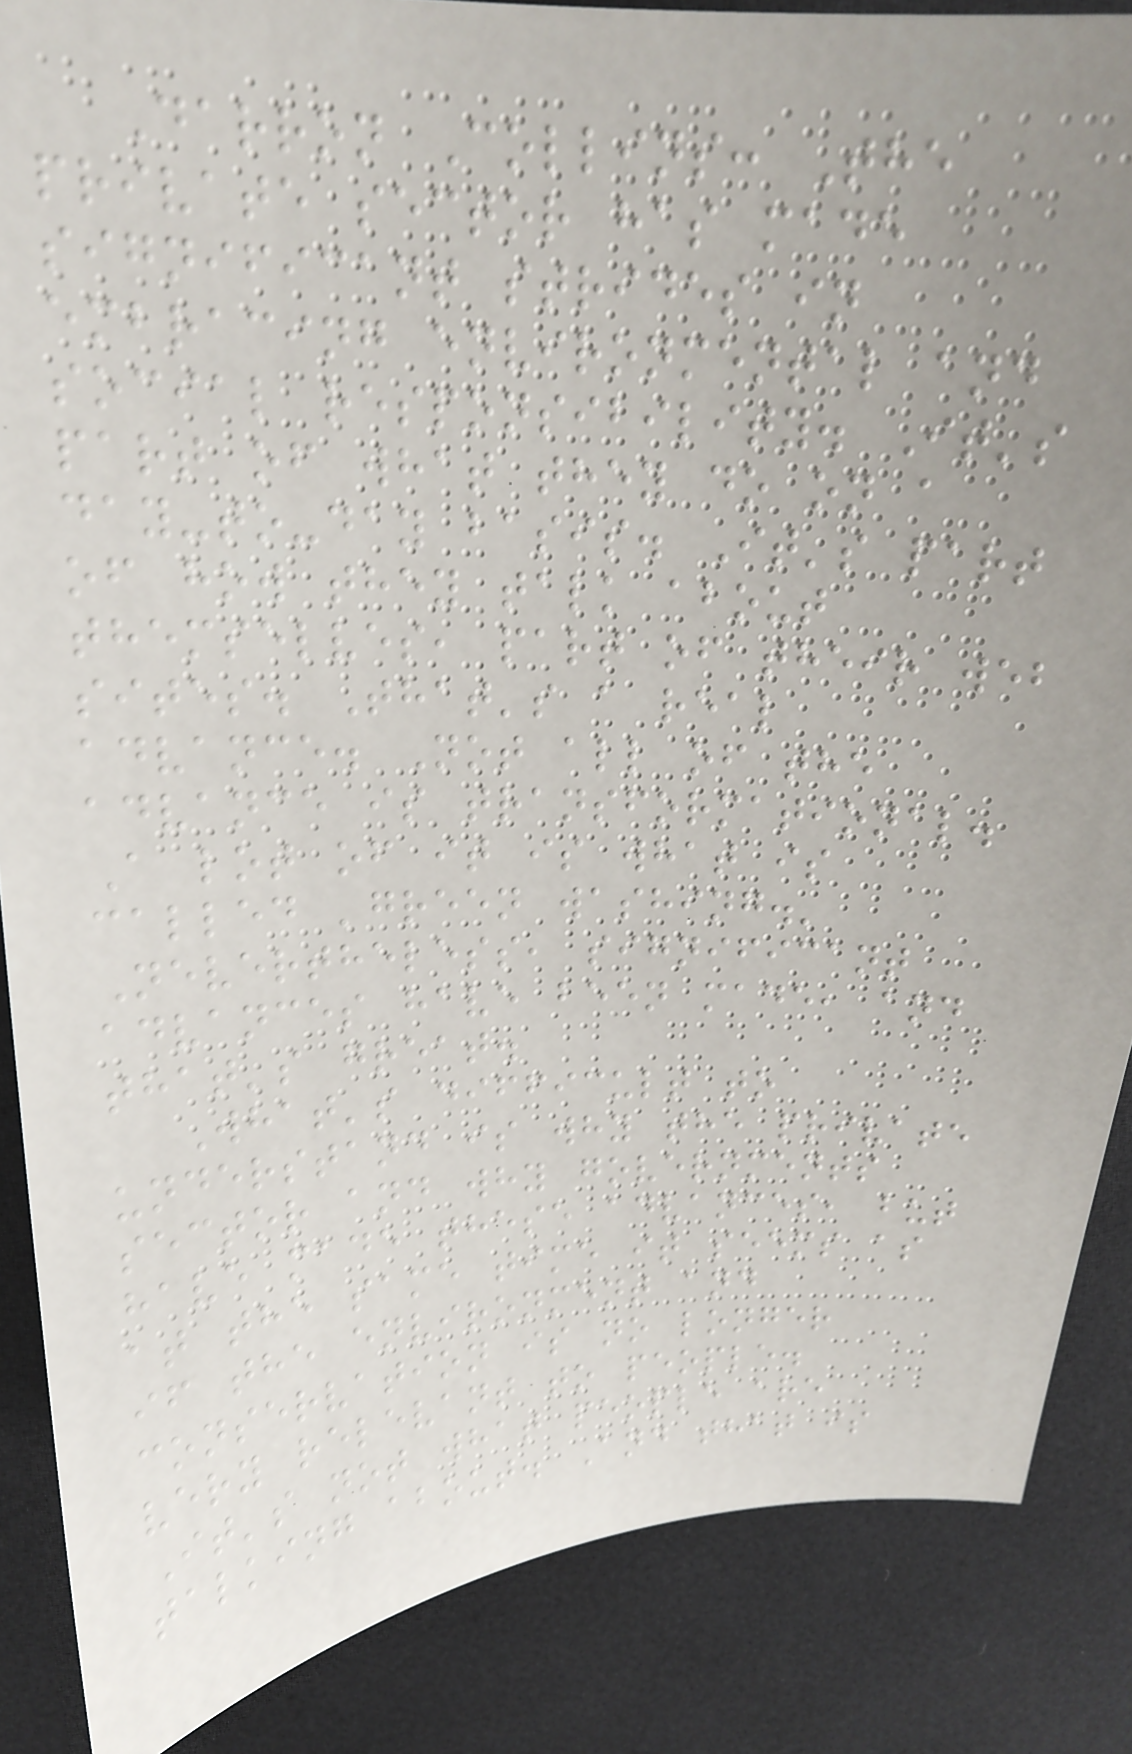Darron Collins: The
private sector has made
significant strides in
embracing environmental and
social responsibility. It's
part of what they do on a
day-to-day basis. It's part
of how they talk about
themselves, part of their web
sites. That's a real
advance. Not all of the
advance is transformational.
A lot of it is what is
called 'green washing.'
Nevertheless, significant
advances have been made, and
that's great.
What's difficult to
understand is why the private
sector and why governments
have made these advances, but
at the same time it seems as
if the environment and
conservation is no longer
very relevant to people.
It's not what people are
talking about. And that is
